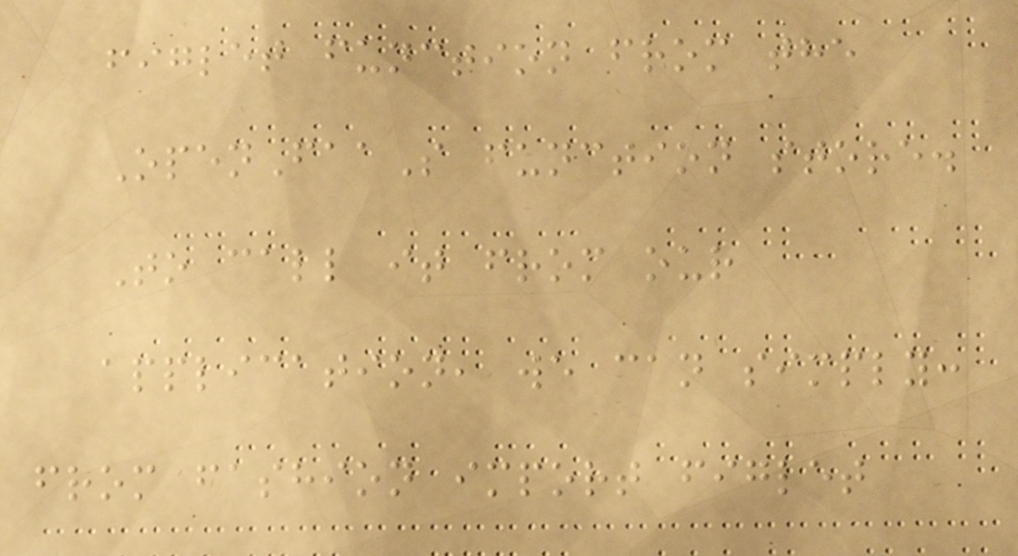figlet function from the
OpenFaaS function store.
To call it from our
application, we can simply:
from fashion import figlet
